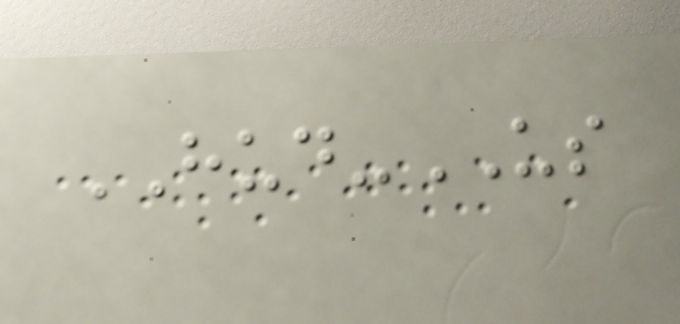HUD-US
